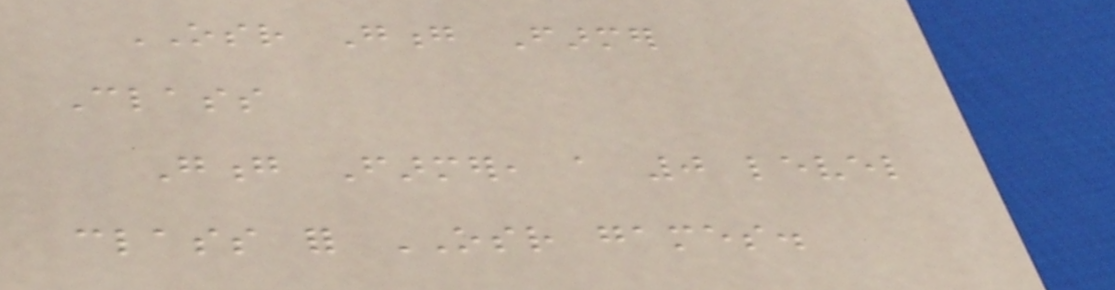OSR Gong Farmer
Class
Gong Farmer, a 0 level
class for OSR games.
